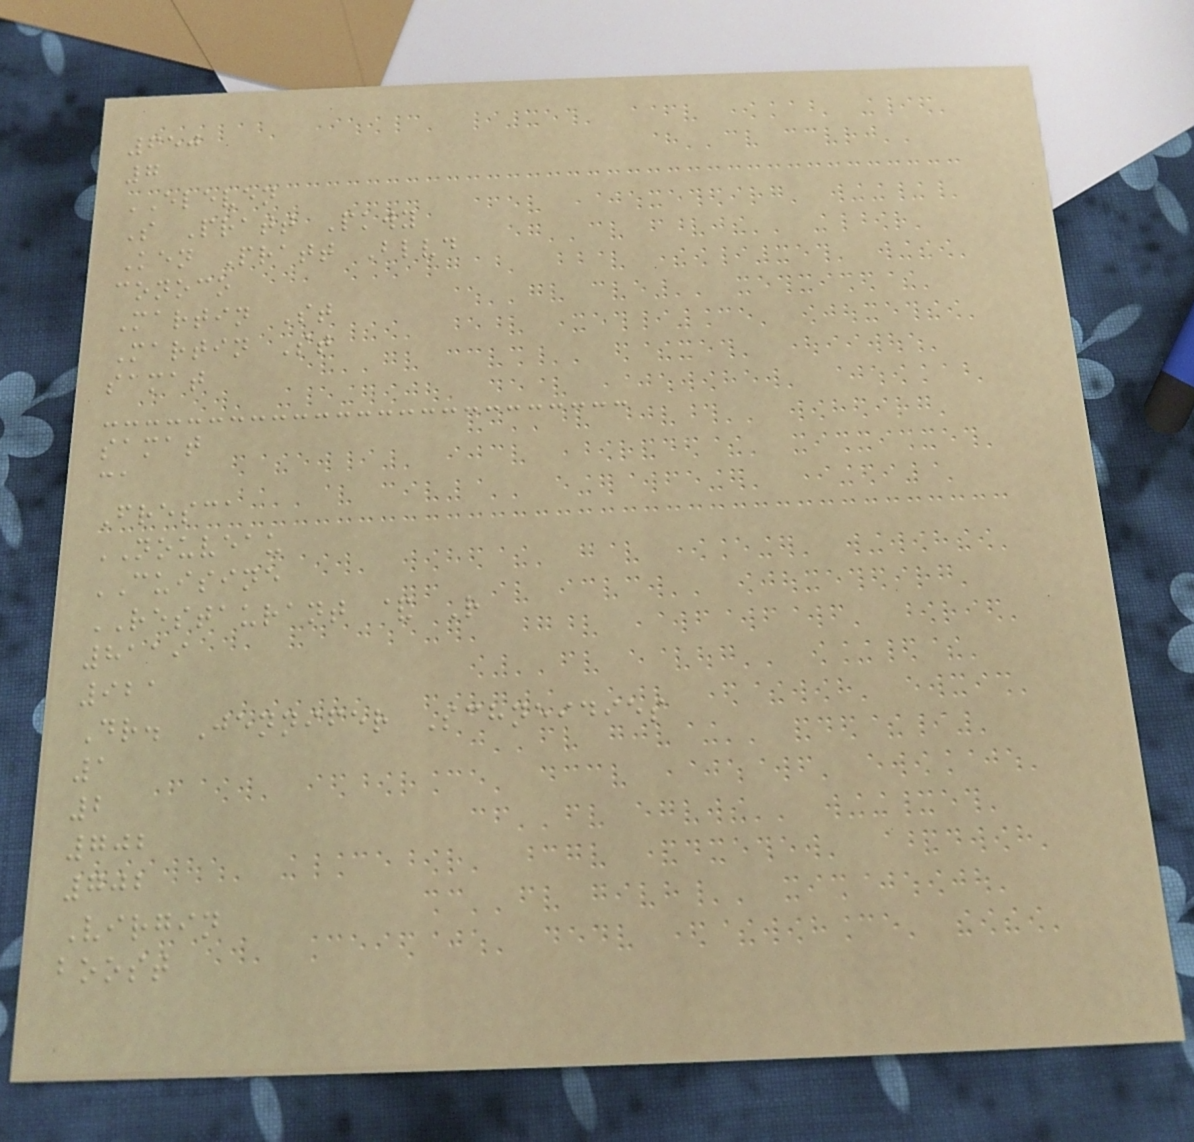650
7
ELEVEN
S Pratt Pkwy
Ken Pratt Blvd
conoco
Martin St
Martin St
samat
samat
ca
Fresca
NOUVEAU
CUISINE
RESTAURANT & R
8119
921
Dr. Jennifer Schneidies
1
2
702
702
Virgin
boost
